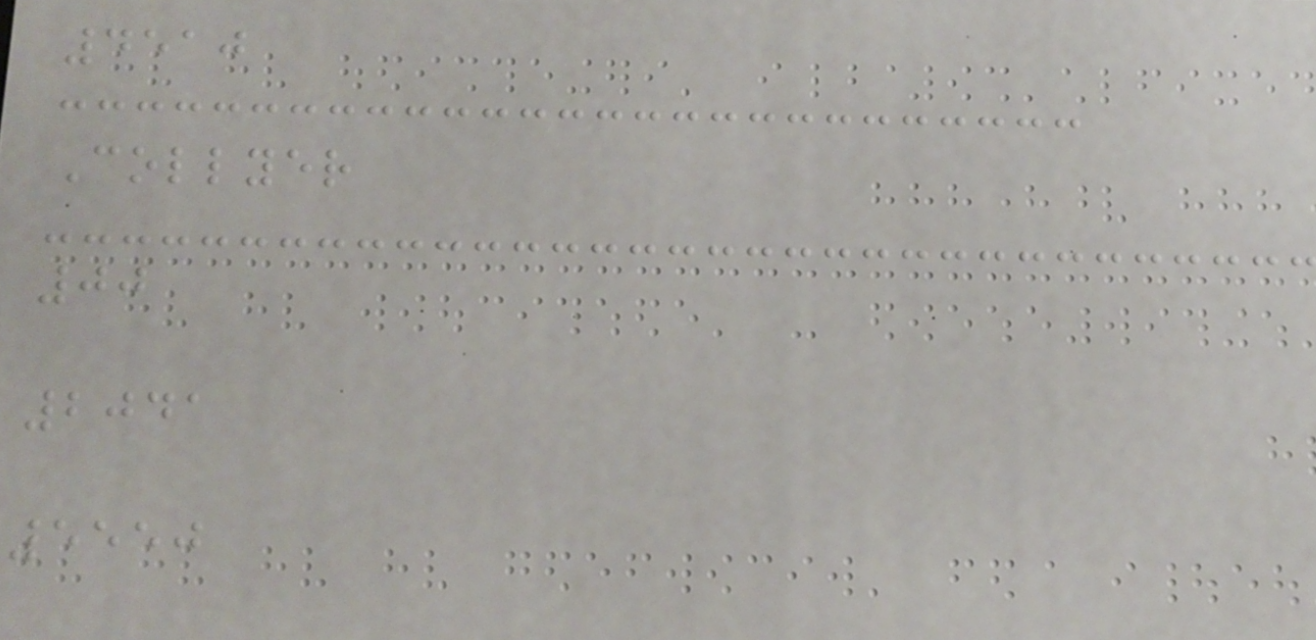4510
Collyer
00
2041
5550
